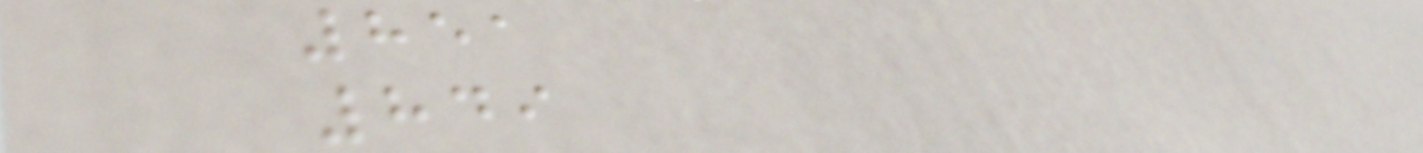851
849
